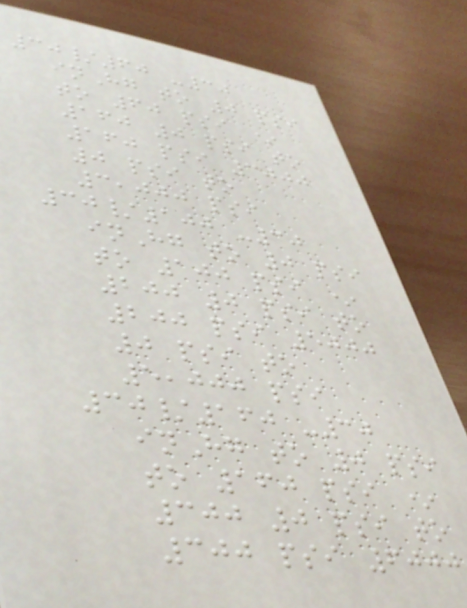30/60 -30
inHg to 0 psi
to 60 psi *
160 0 psi to
160 psi 3000
0 psi to
3,000 psi
30/100 -30
inHg to 0 psi
to 100 psi *
200 0 psi to
200 psi 5000
0 psi to
5,000 psi
30/160 -30
inHg to 0 psi
to 160 psi *
300 0 psi to
300 psi 6000
